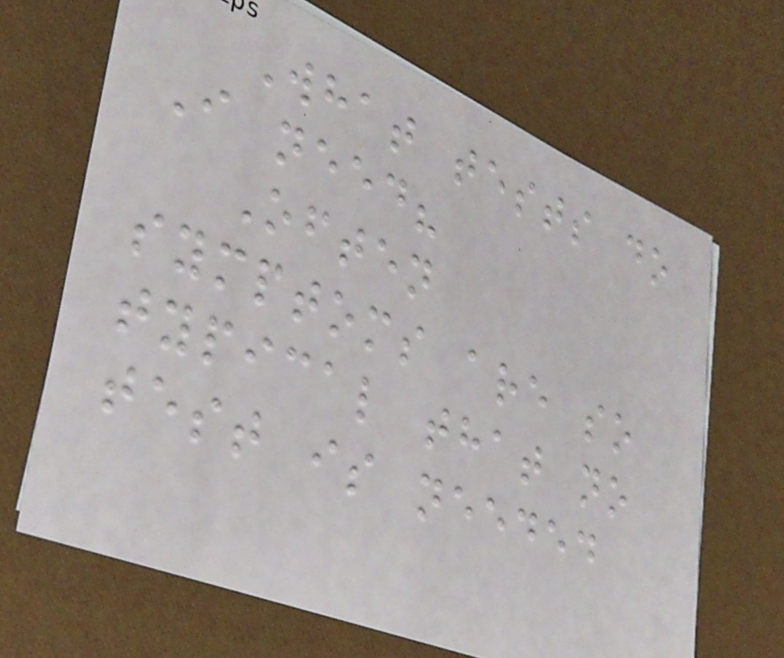What tests do
I need?
Often
symptoms are so
typical that no
test is needed
